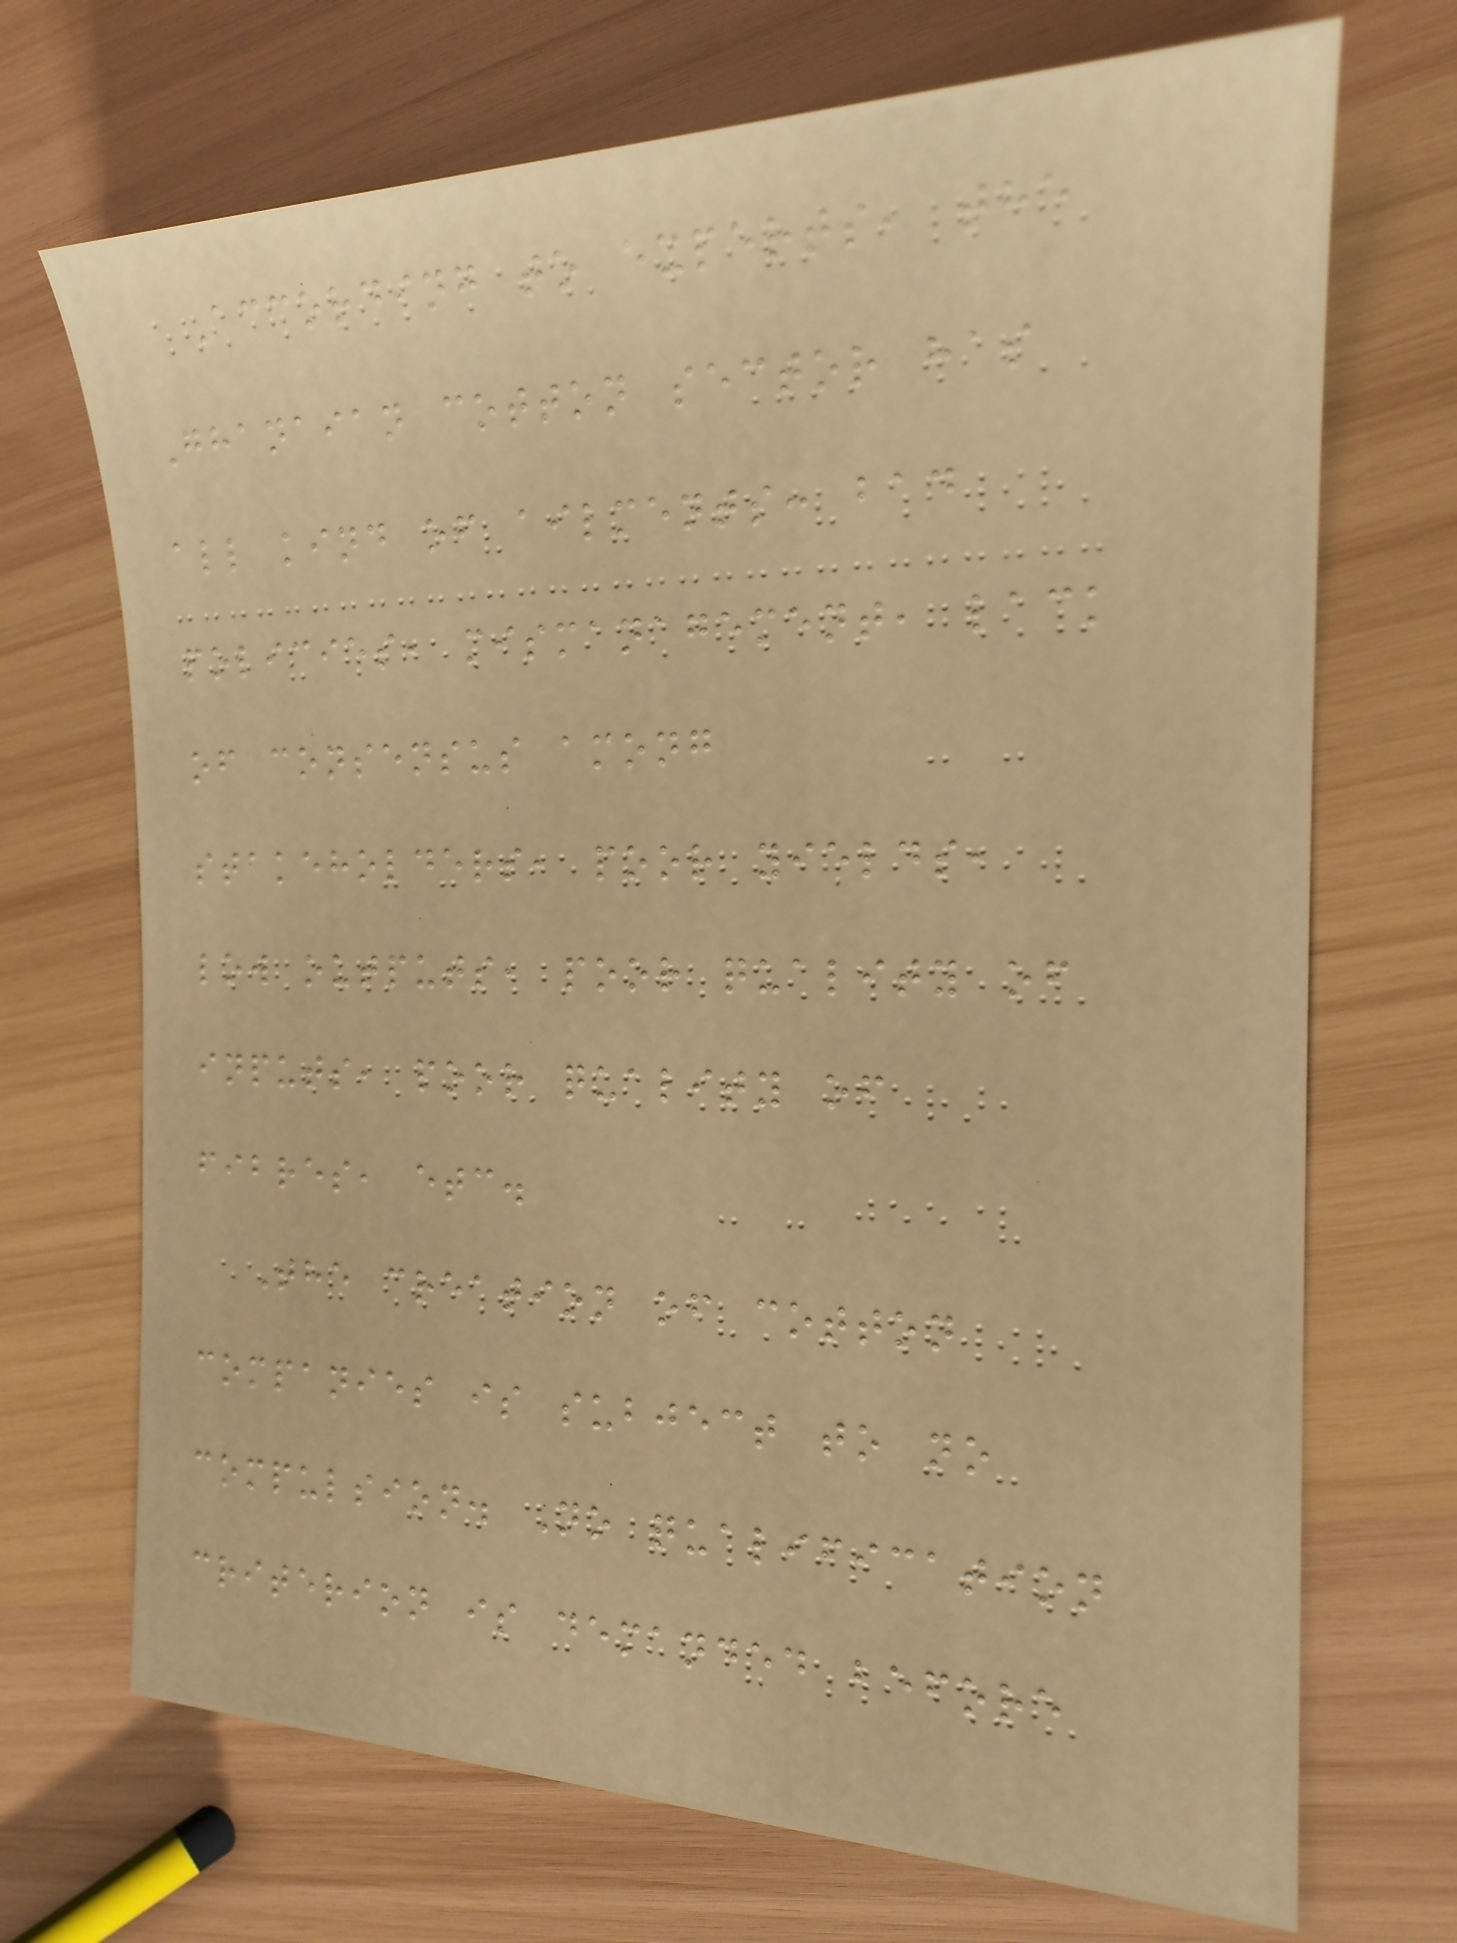According to experts, the
Ghanaian cotton sector has
all kind of ailments: bad
policies, mismanagement, lack
of consensus among
stakeholders, poor yields,
low outputs, poor quality of
inputs, poor quality of
fibres, etc.
The creation of cotton
companies is subject to no
compulsion. No qualification
criterion is demanded before
